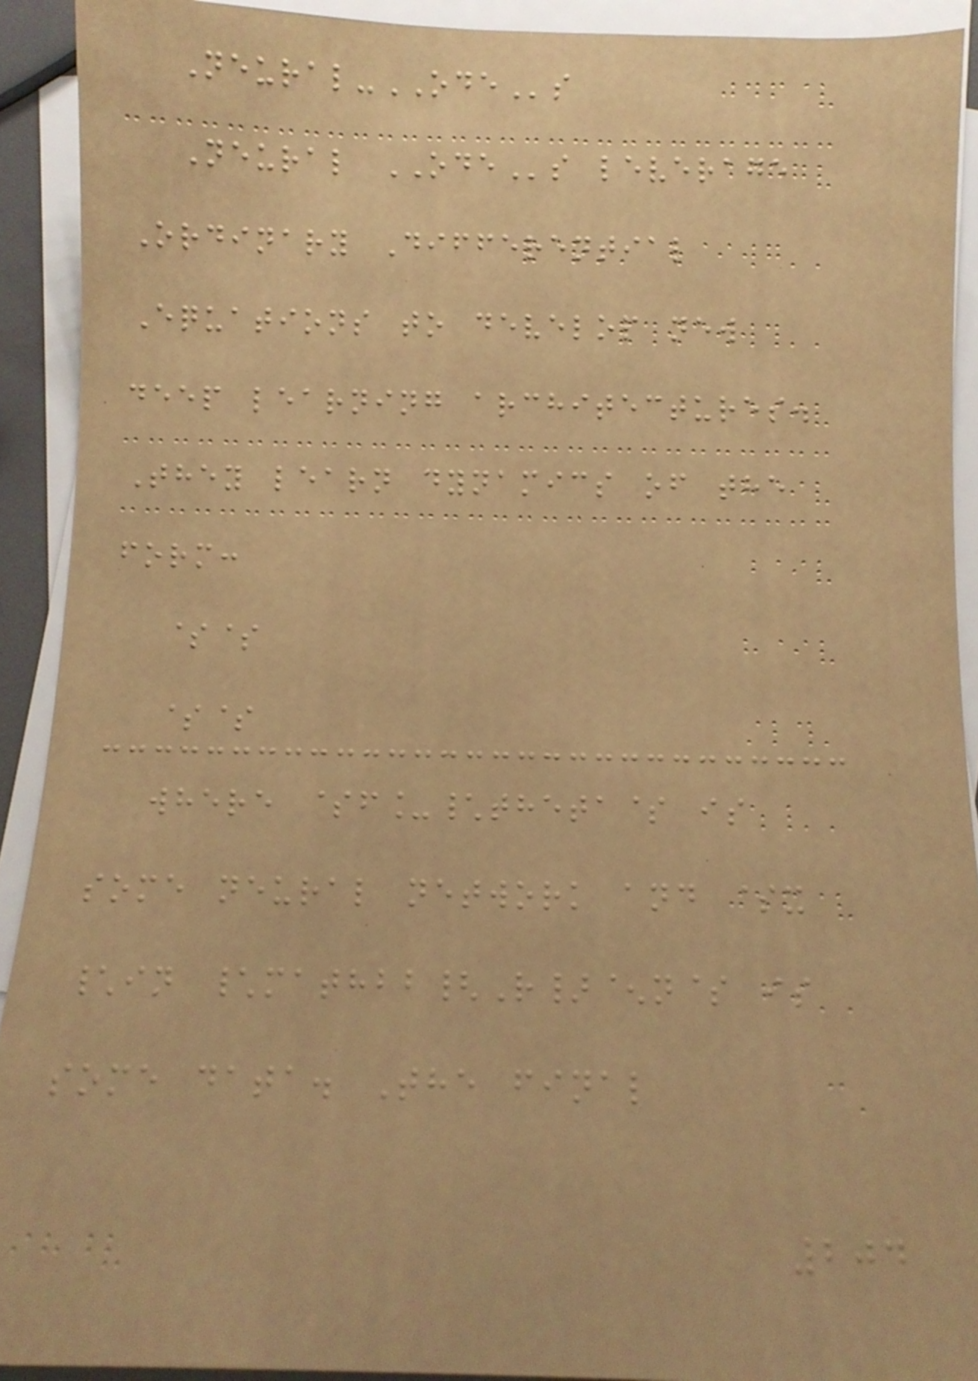Neural-ODEs
Neural ODEs leverage
Ordinary Differential
Equations to develop new
deep learning architectures.
They learn dynamics of the
form:
$$
$$
where $f_\theta$ is
some neural network and $x
\in \mathbb{R}^n$ is
some data. The final
204
